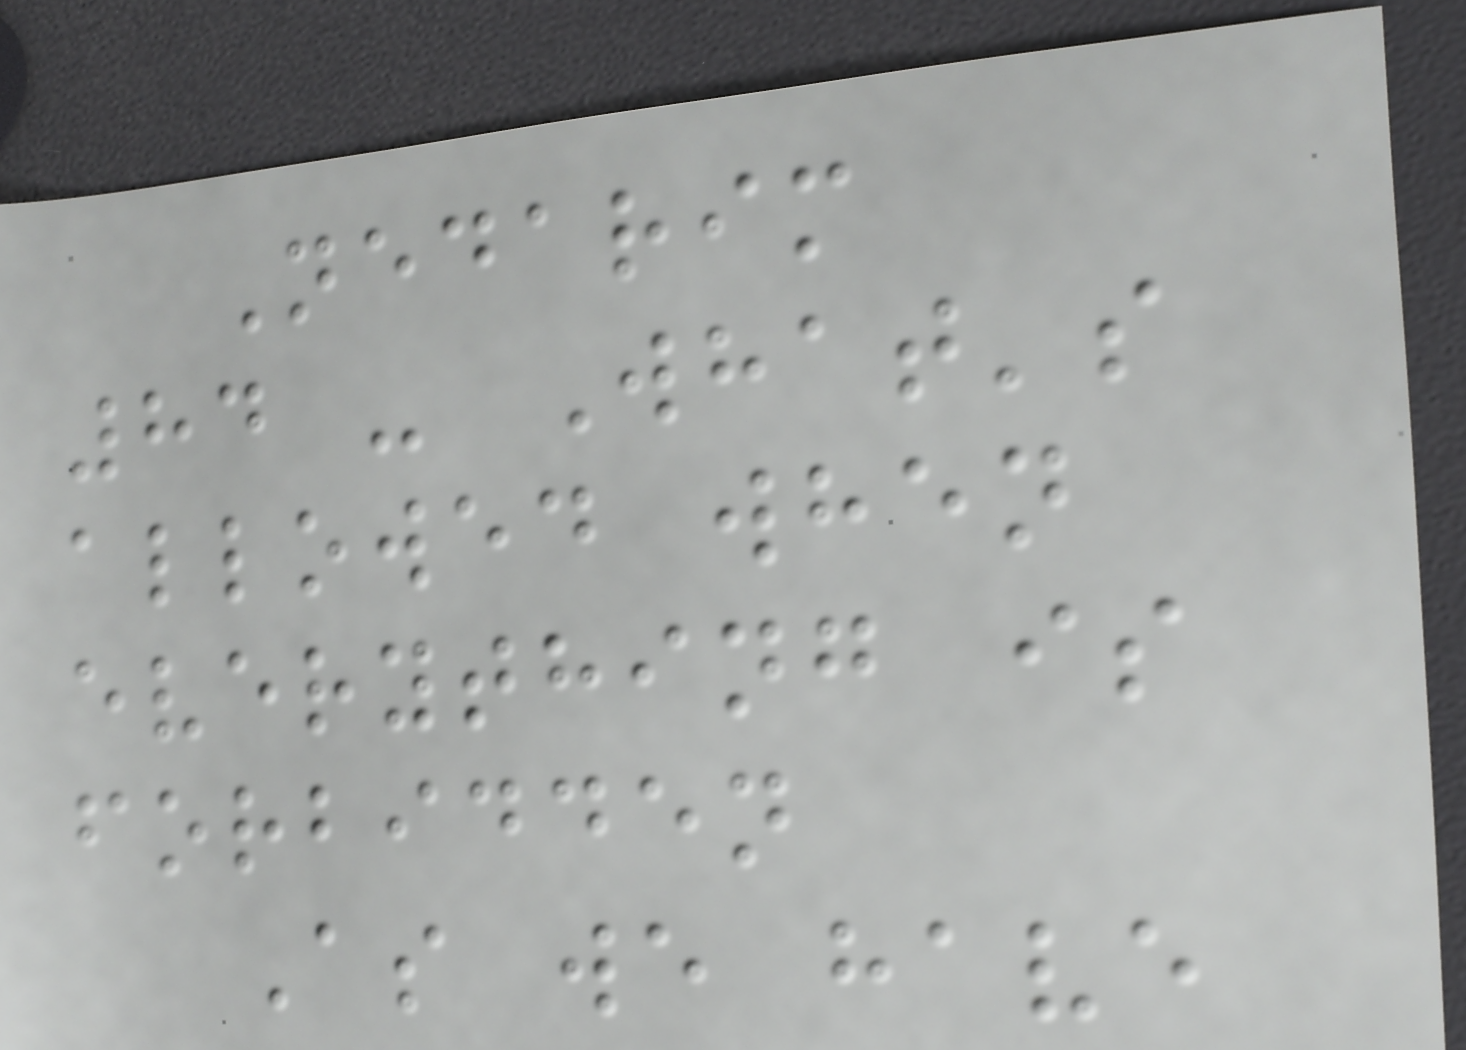Nedarim
84 - What's
allowed when
everything is
forbidden
As we have
